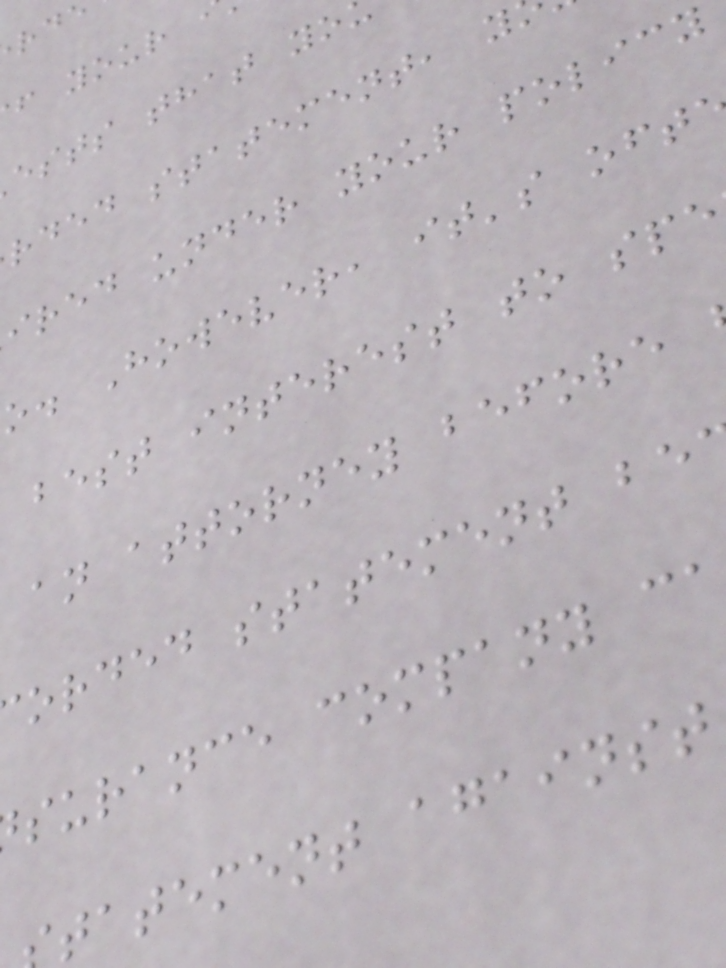ests that yo
rded statement, y
ired under your policy
o. However, it's oft
best interest to spe
an attorney before
orded statement be
surance company ca
tatement against
